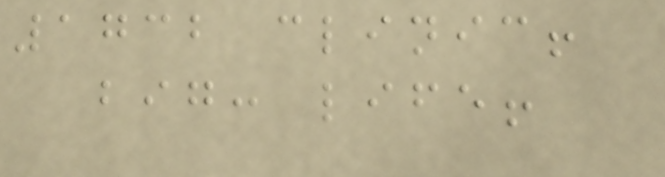1732 clinic!
big: life!
